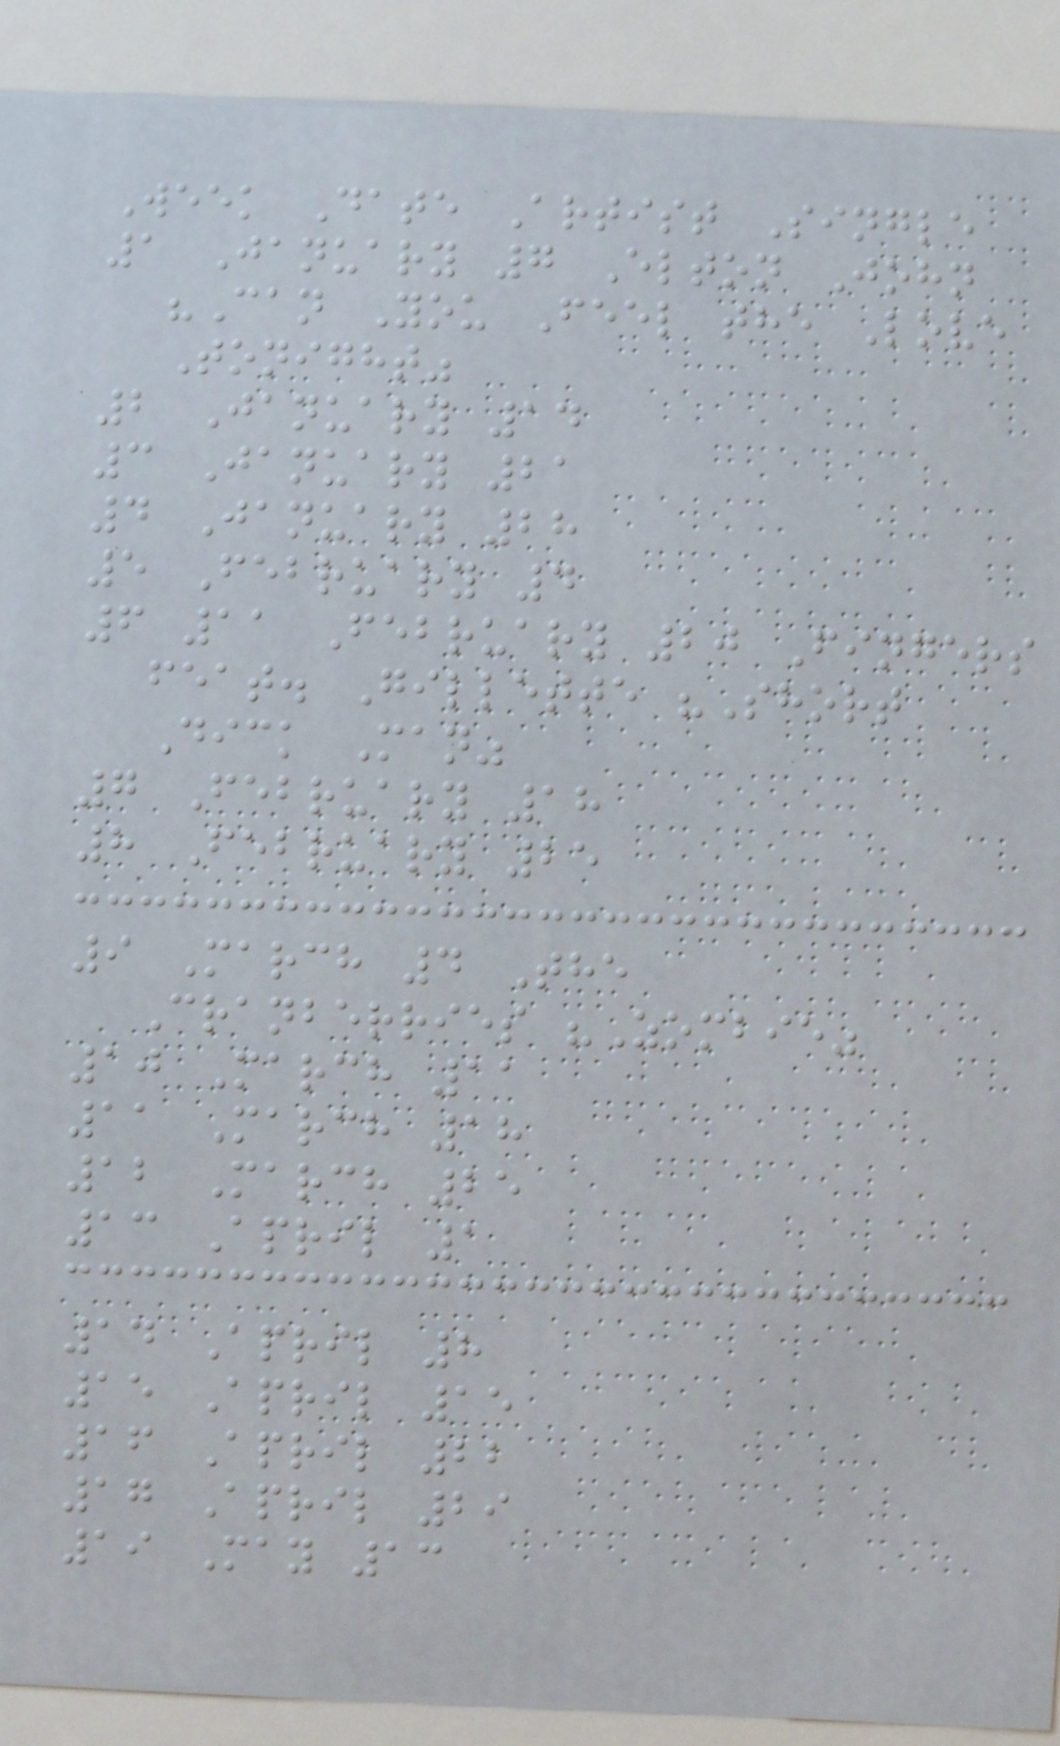Week Date Artist Single
1 January 7 Elton John
"Can You Feel the Love
Tonight"
2 January 14
3 January 21
4 January 28
5 February 4
6 11 February 20 Fingers
feat. Gillette "Short
Dick Man"
7 February 18
8 February 25
9 March 4 The
Cranberries "Zombie"
10 March 11
11 March 18
12 March 25
13 April 1
14 April 8
15 April 15
16 April 22
17 April 29
19 May 13
